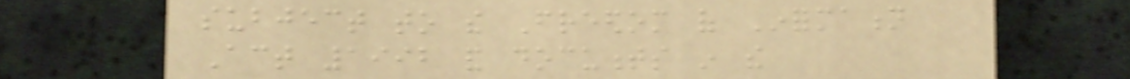subject to the Freedom of Information
Act 1992 and documents in the
